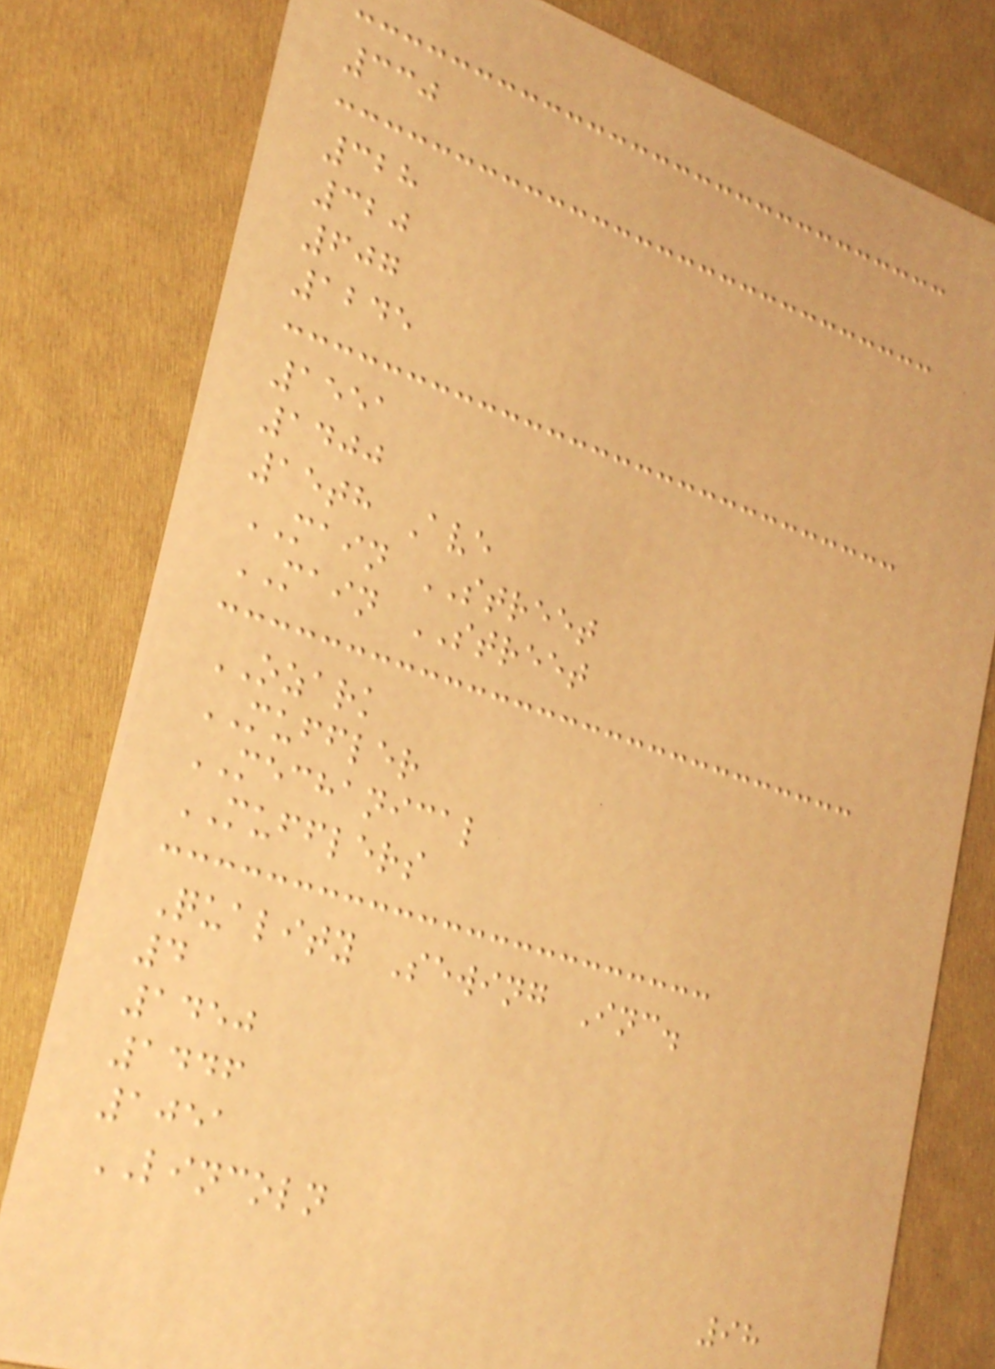330
328
320
607
1245
1551
1400
15th Ave
MAIN STREET
MAIN STREET
OZARK
MUFFLER
MECHANICAL
MUFFLERS
Quality Sewing Inc.
4
1450
1446
1051
LINCOLN
98
